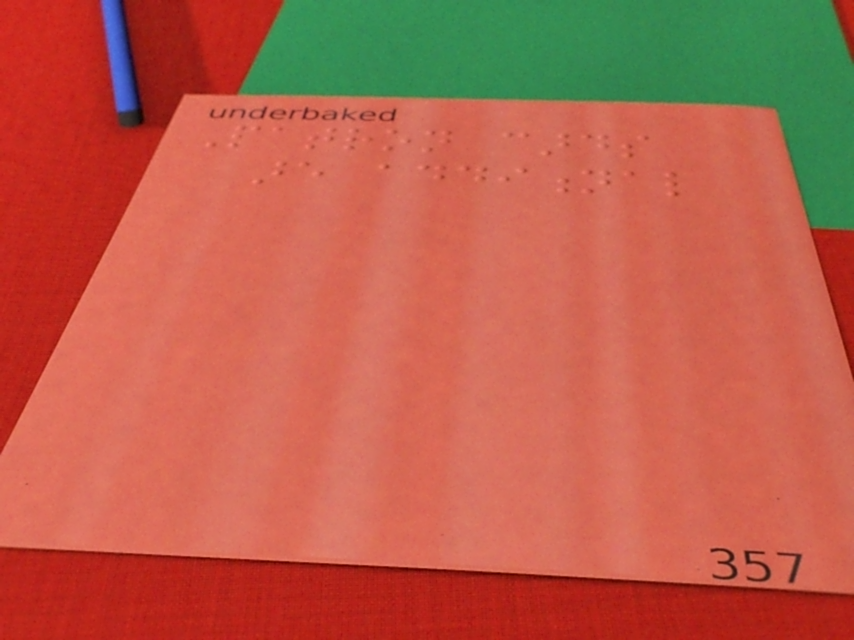Patron cards
are additional
